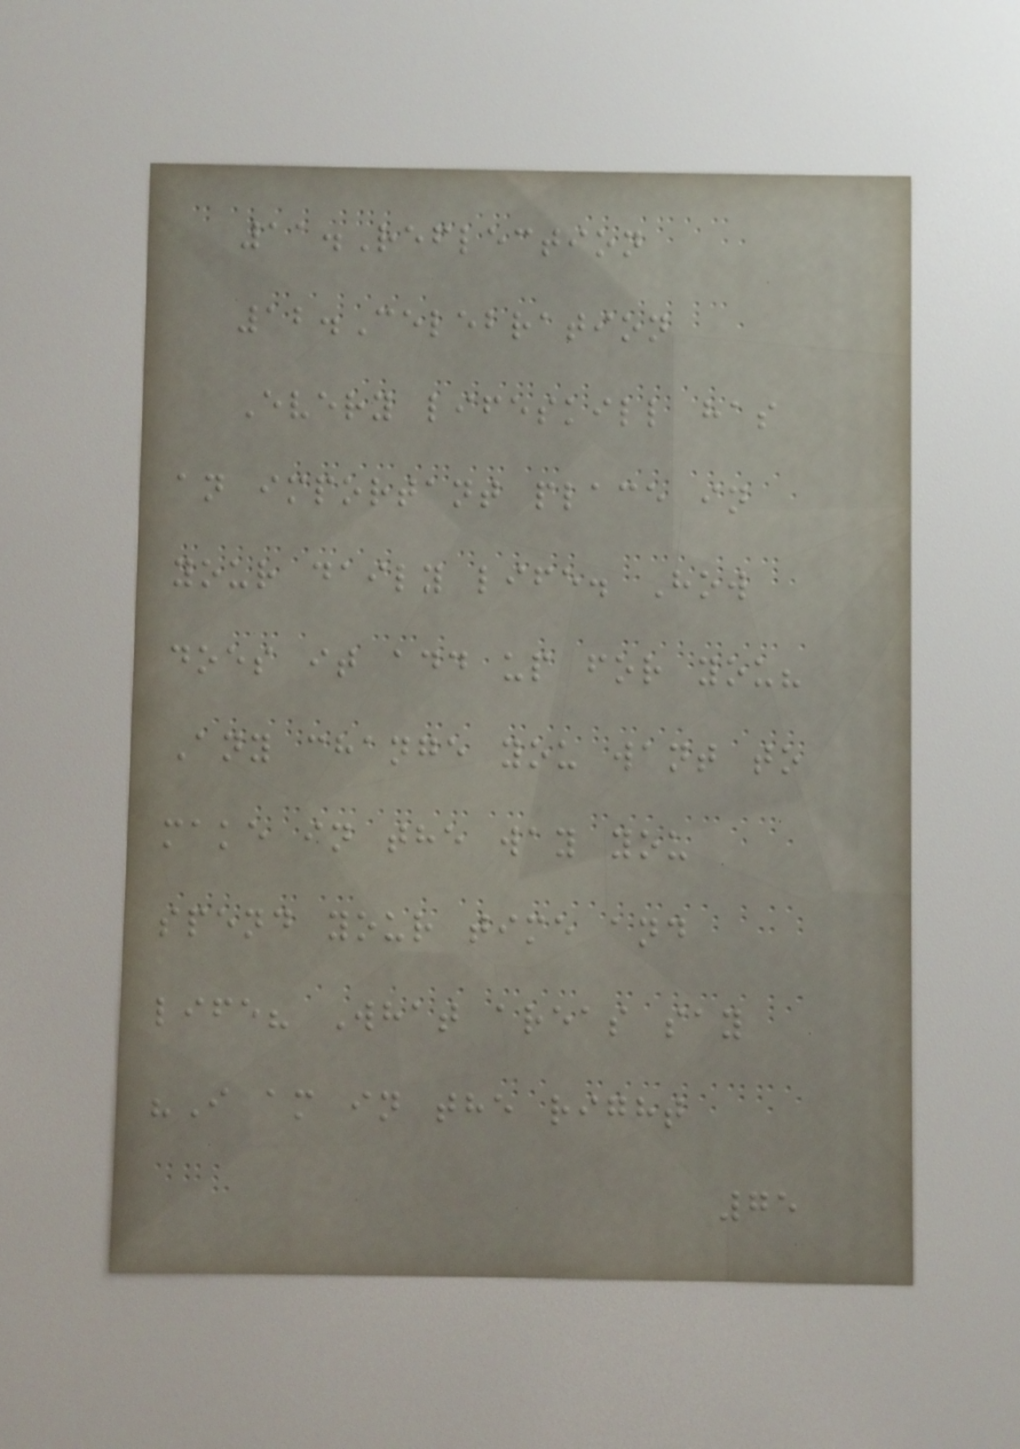11.Reflection
12.Celebration
Every lifeskill has
an important place in
your daily life. How
does it add up for you?
Any change you want to
make in the way you
spend your time and
life? What areas say
"I am in the right
75
